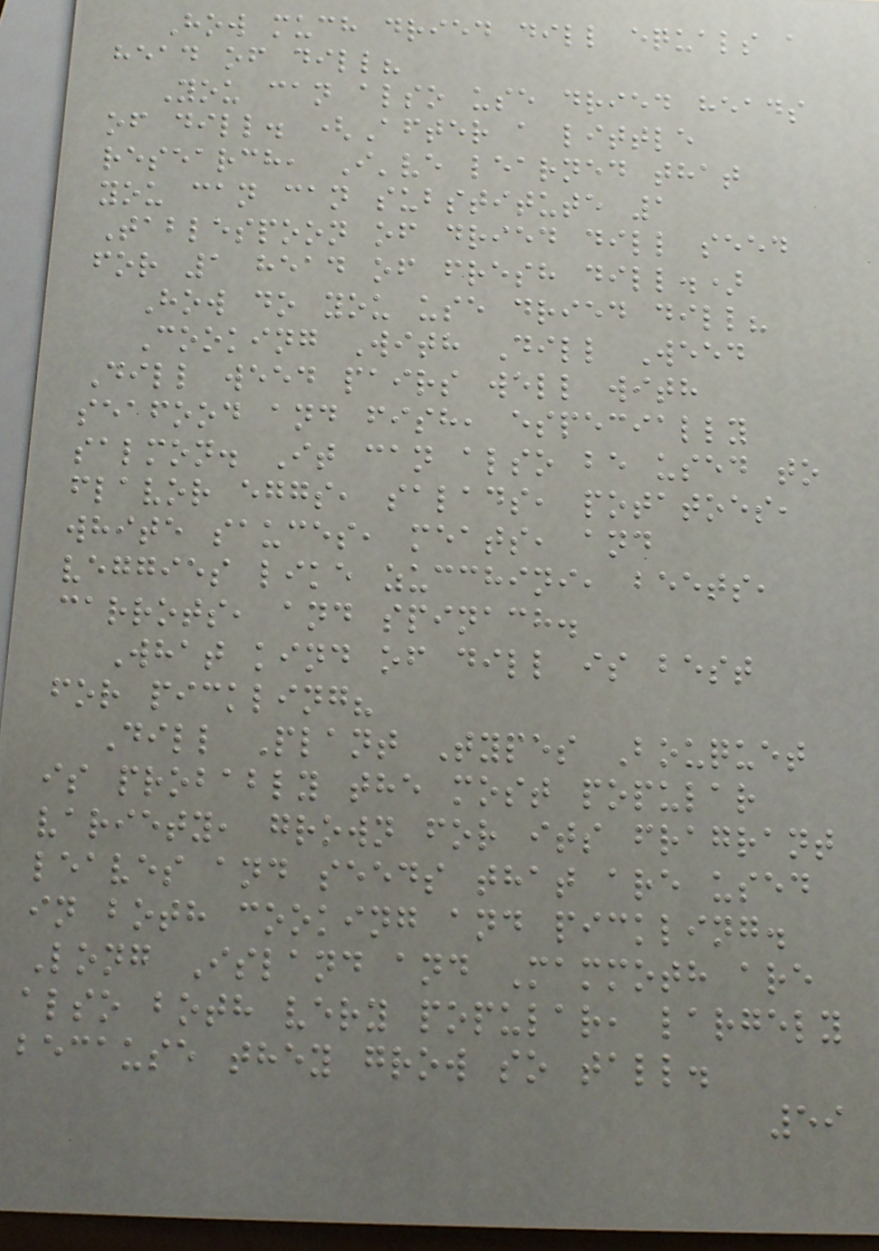How much dried dill equals a
head of dill?
You can also use dried heads
of dill. (After a little
research, I've learned that
you can can substitute 1
Tablespoon of dried dill seed
for 1 head of fresh dill.)
How do you use dried dill?
Cooking With Dill Weed
Dill weed pairs well with
seafood and fish, especially
salmon. It can also be used to
flavor eggs, salads, potatoes,
white sauces, meats, and
veggies like zucchini, beets,
carrots, and spinach.
What kind of dill is best
for pickling?
Dill Plant Types Bouquet
is probably the most popular
variety, grown for its fragrant
leaves and seeds that are used
in both cooking and pickling.
Long Island and Mammoth are
also both very popular, largely
because they grow so tall.
59
